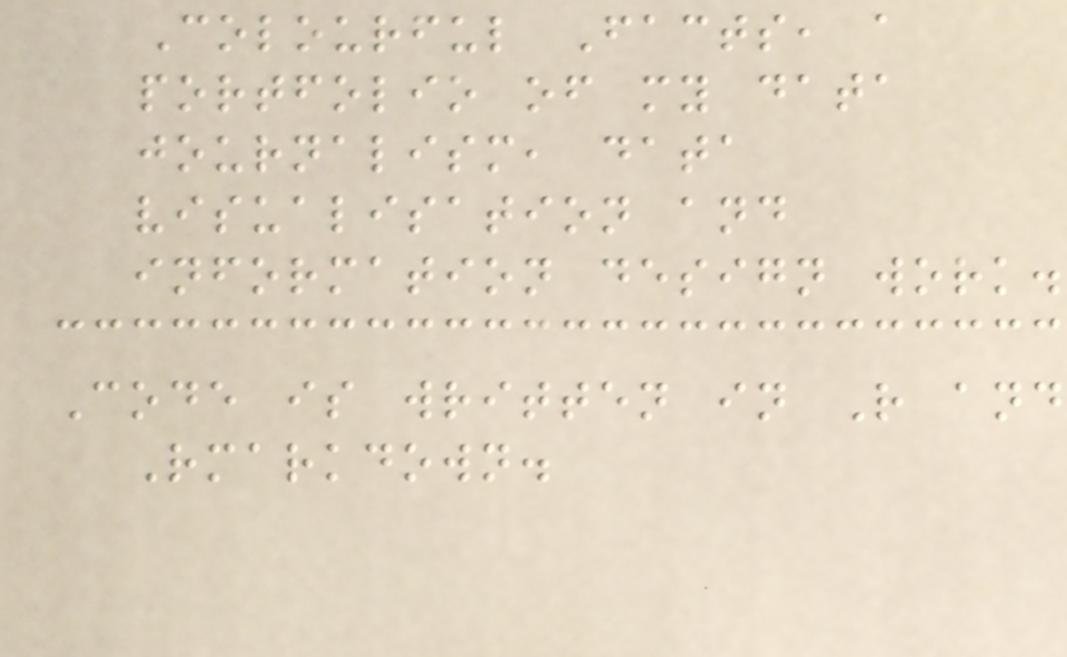Colourful Facts, a
portfolio of my data
journalism, data
visualisation and
information design work.
Code is written in R and
Rmarkdown.
